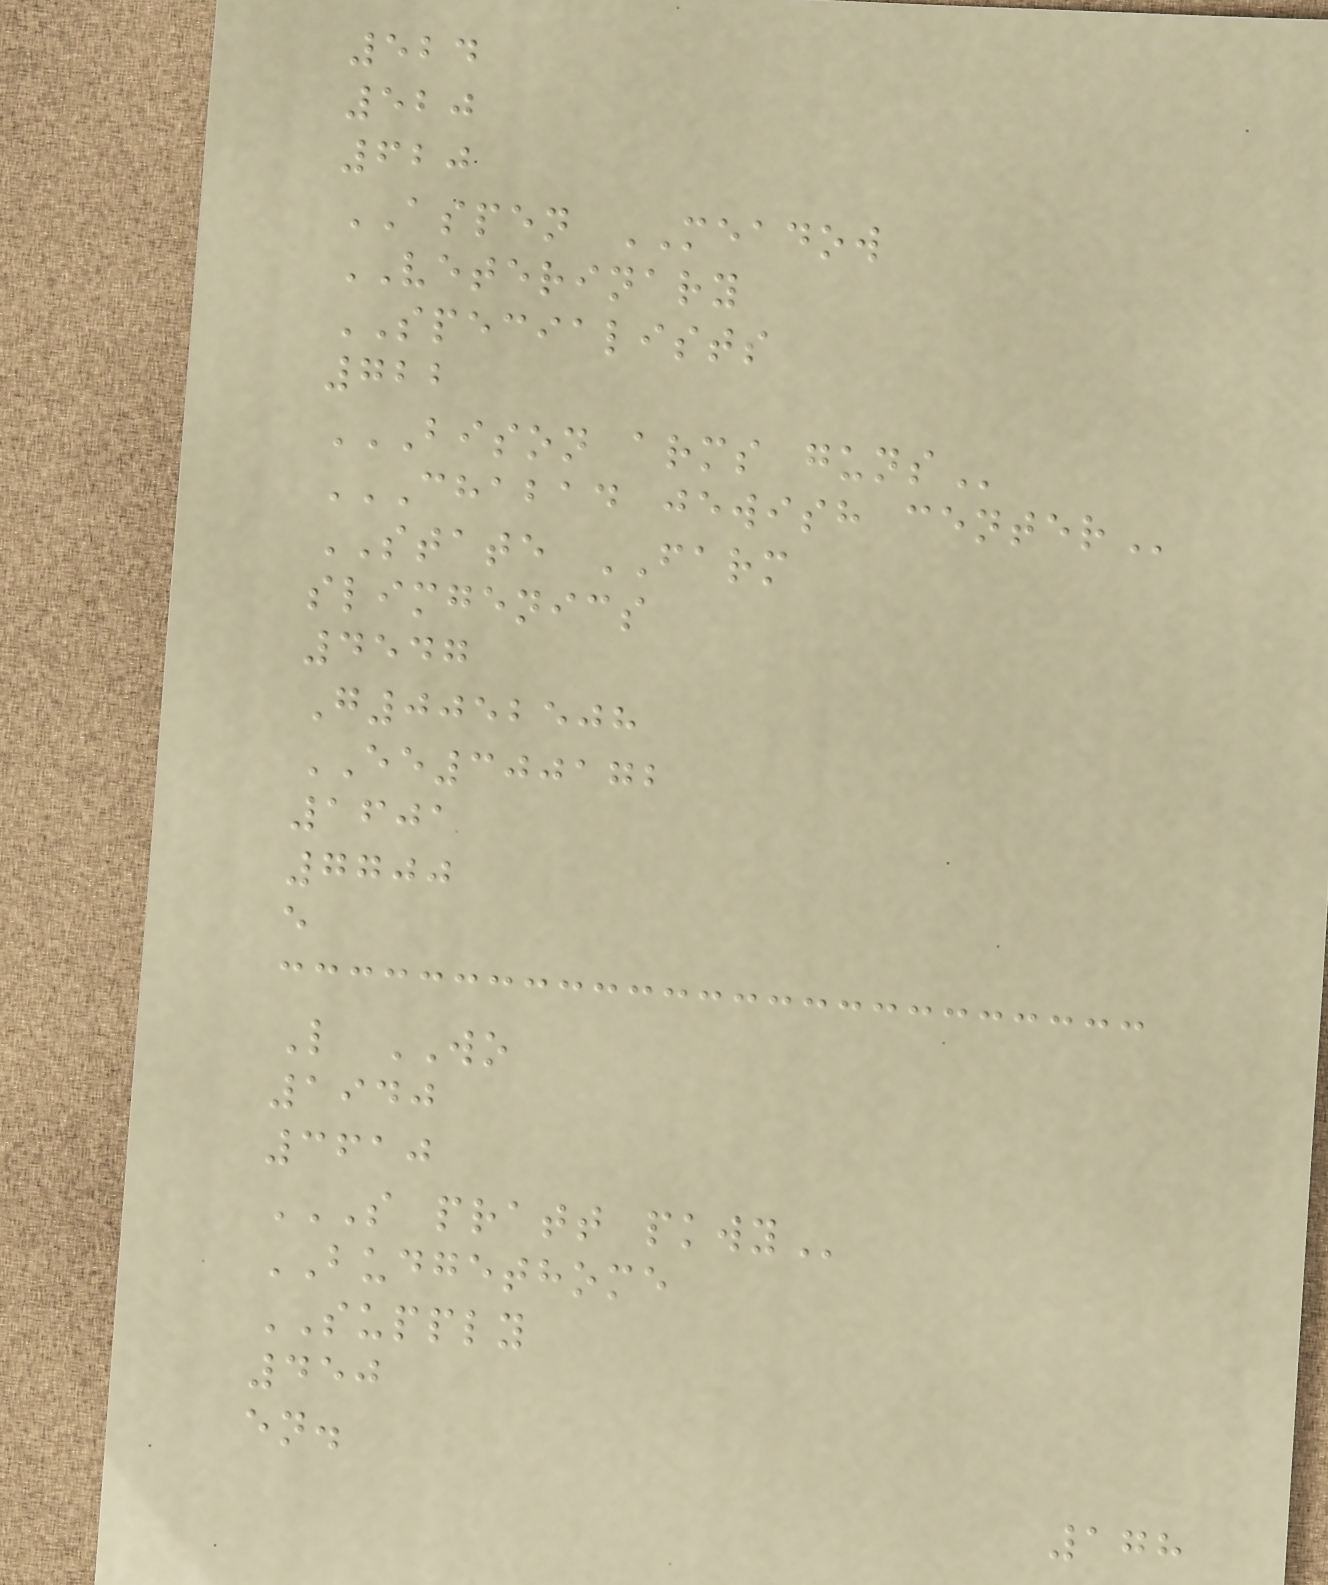524
520
620
ASPEN MEADOW
VETERINARY
SPECIALISTS
722
BISON ARMS GUNS
CHABAD JEWISH CENTER
STATE FARM
slimgenics
4547
G0052508
EE300172
1601
7700
e
L WO
1940
3610
S PRATT PKWY
BUDGETHOME
SUPPLY
450
en.
178
